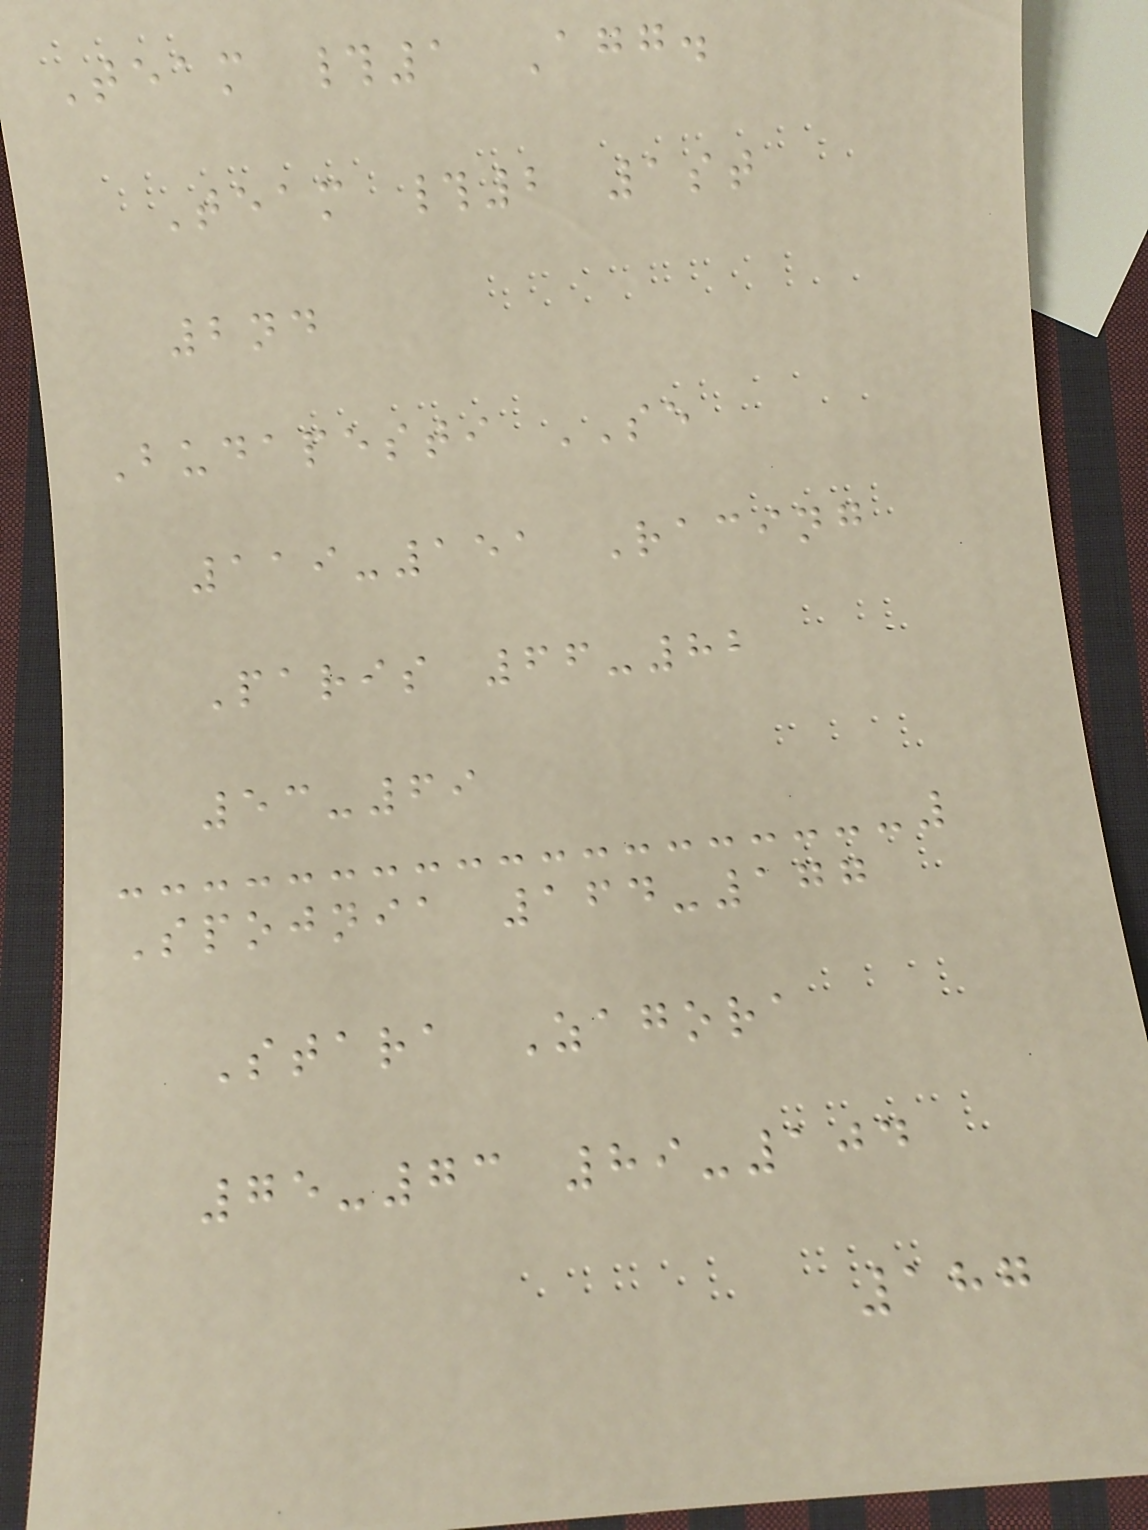Team #1 Agg.
Team #2 1st
2nd
Budapesti SE
119-151 Racing
Paris 66-82
53-69
Spojnia 164-177
Stara Zagora
75-73 89-104
187
